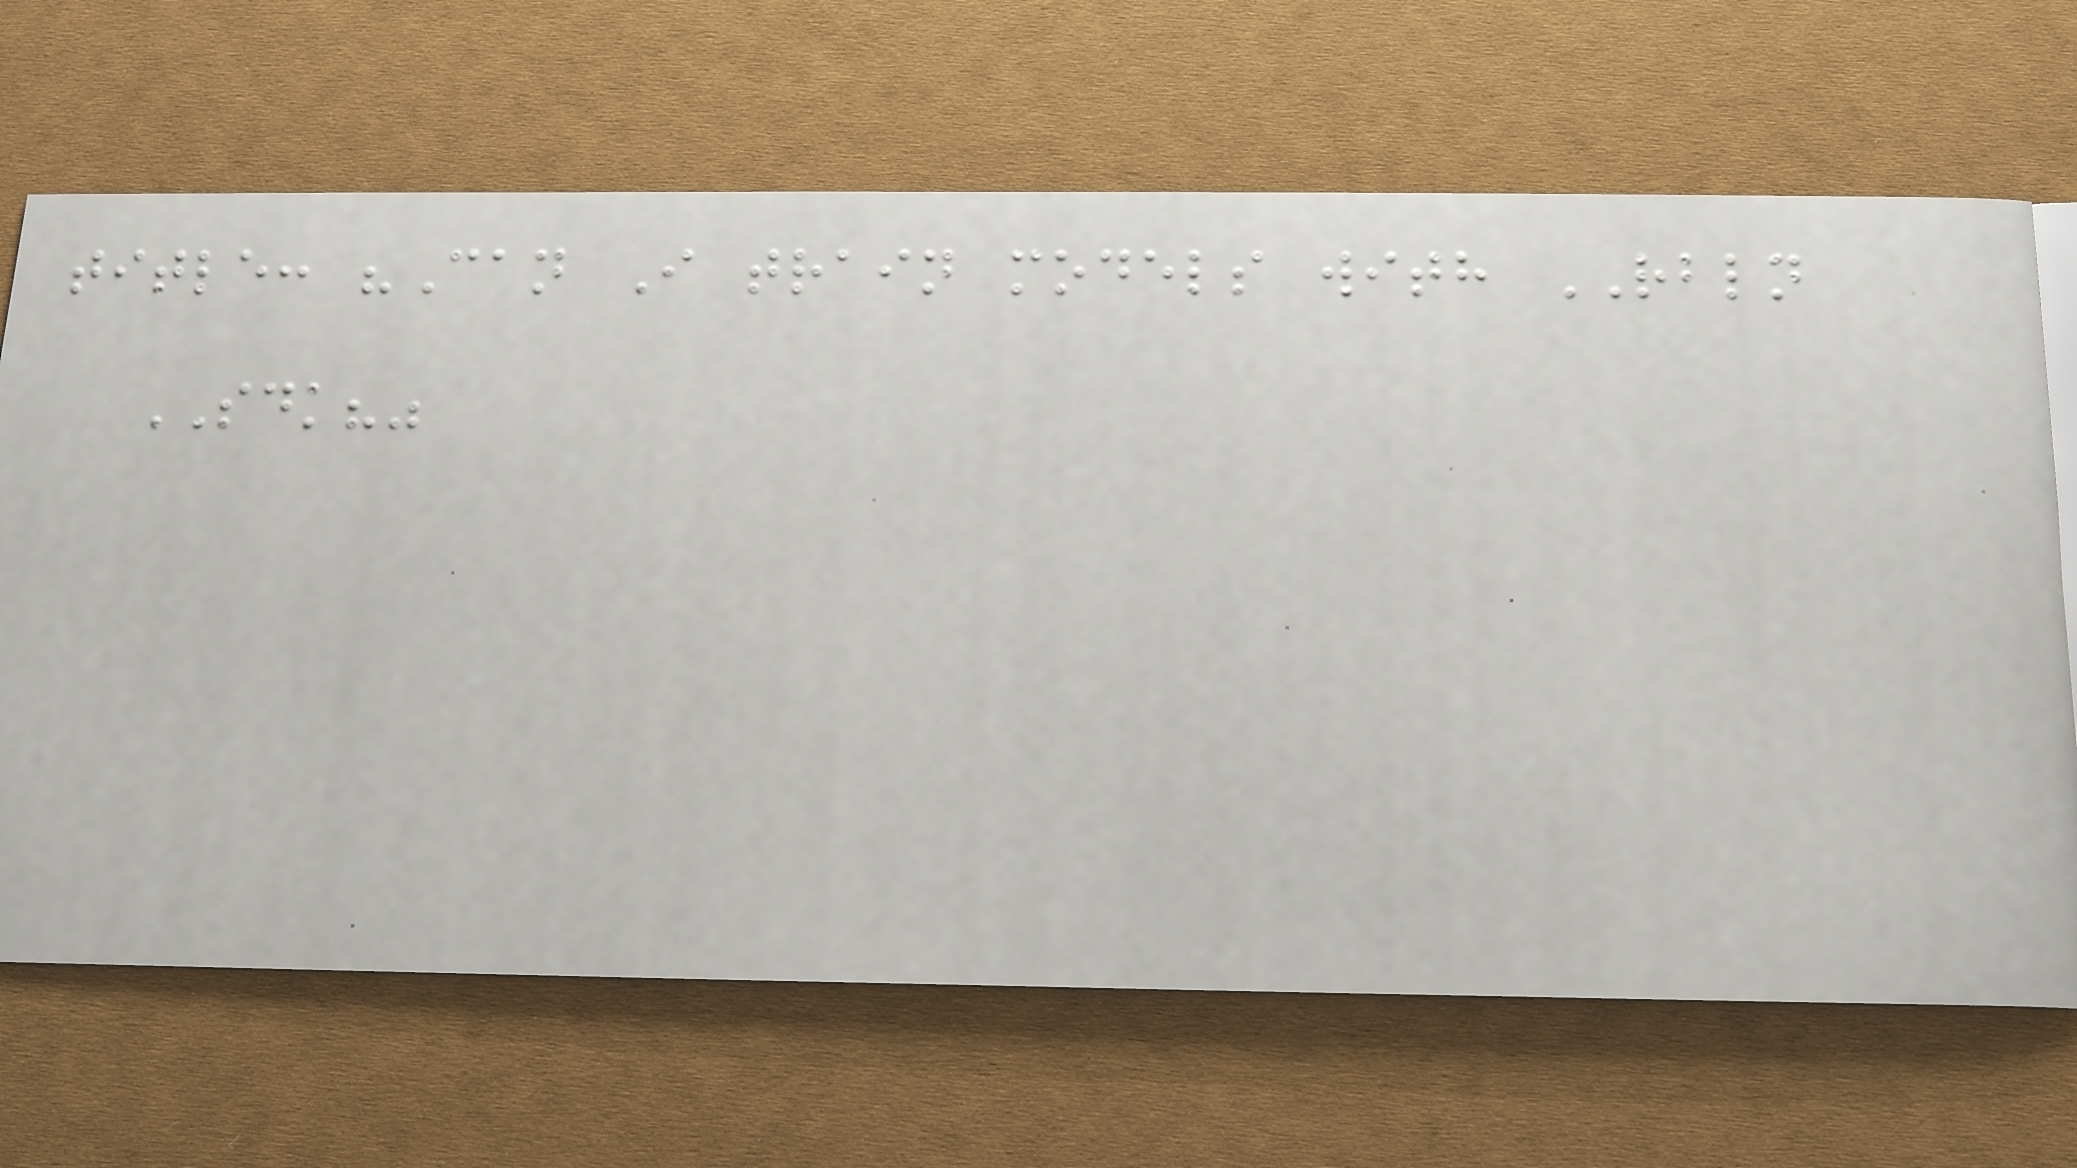title: "Can I train models with RBLN
SDK?"
